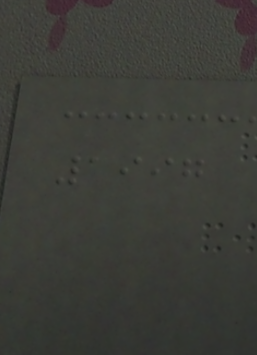1997
